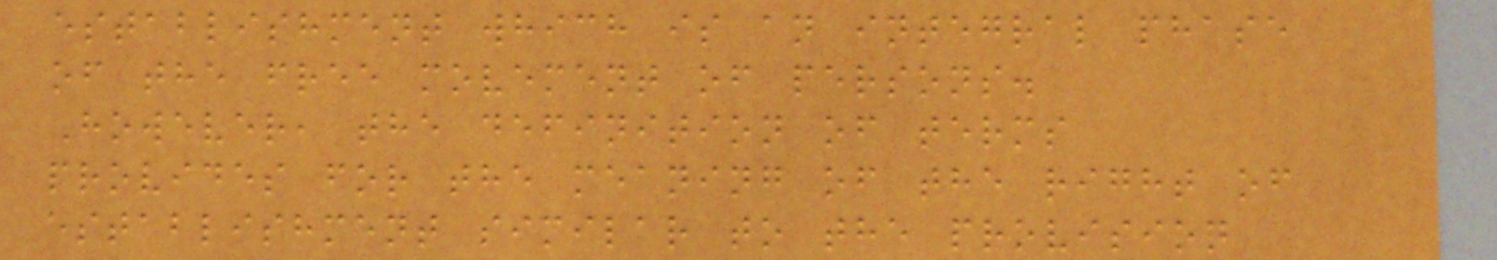establishment which is an integral phase
of the free movement of persons.
However, the definition of terms
provides for the meaning of the right of
establishment similar to the provision
